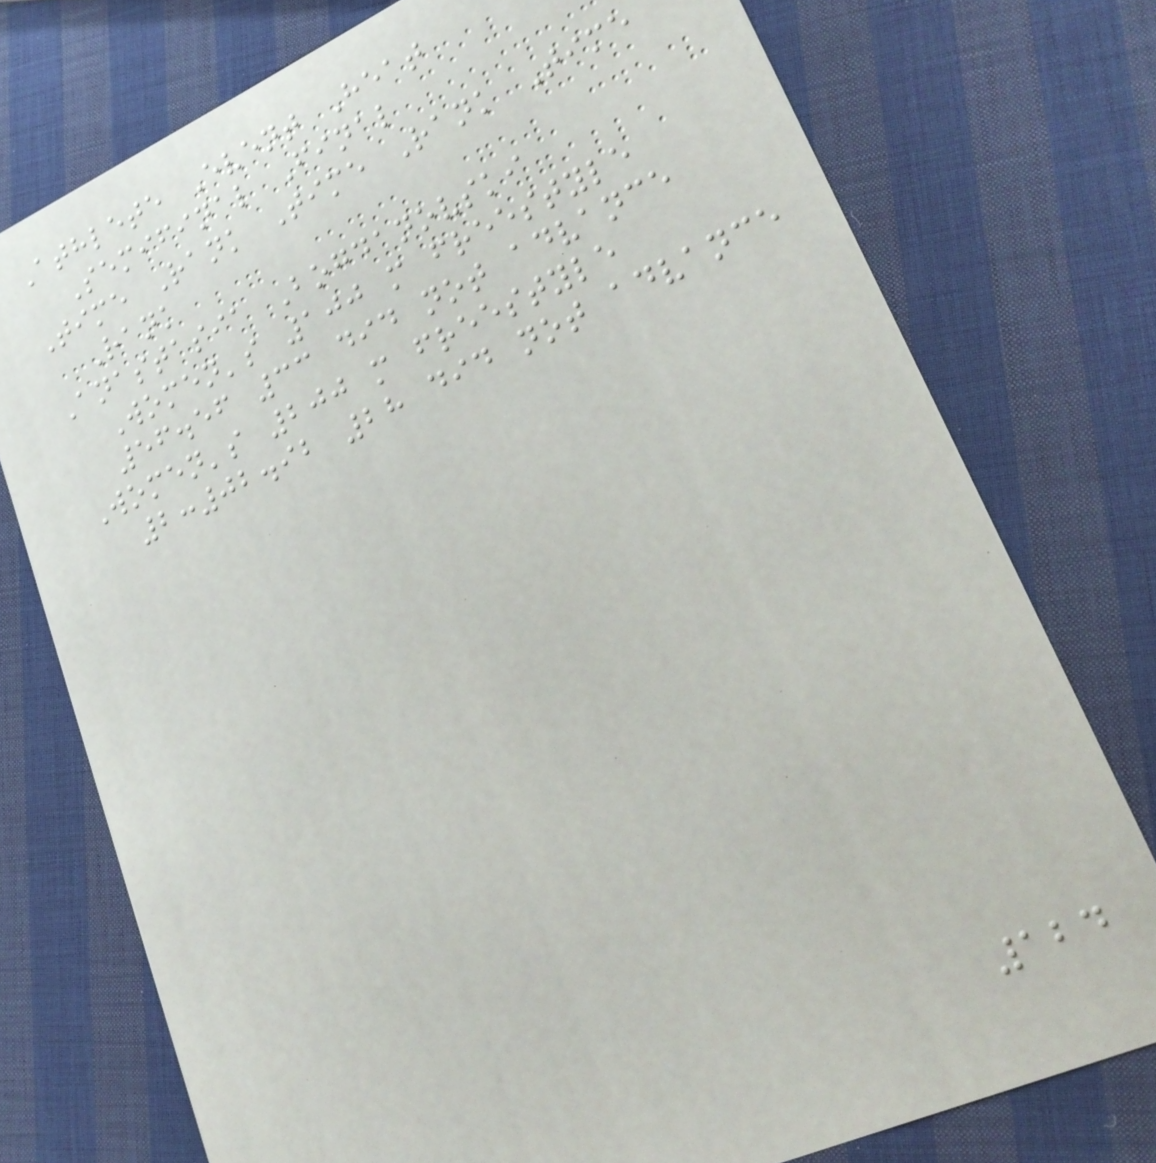Athlete Event Heat
Semifinal Final
Time Rank Time Rank Time
Rank
Anastasia Bogdanovski
Women's 100 m freestyle
56.56 33 did not advance
Women's 200 m freestyle
2:02.92 28 did not advance
124
